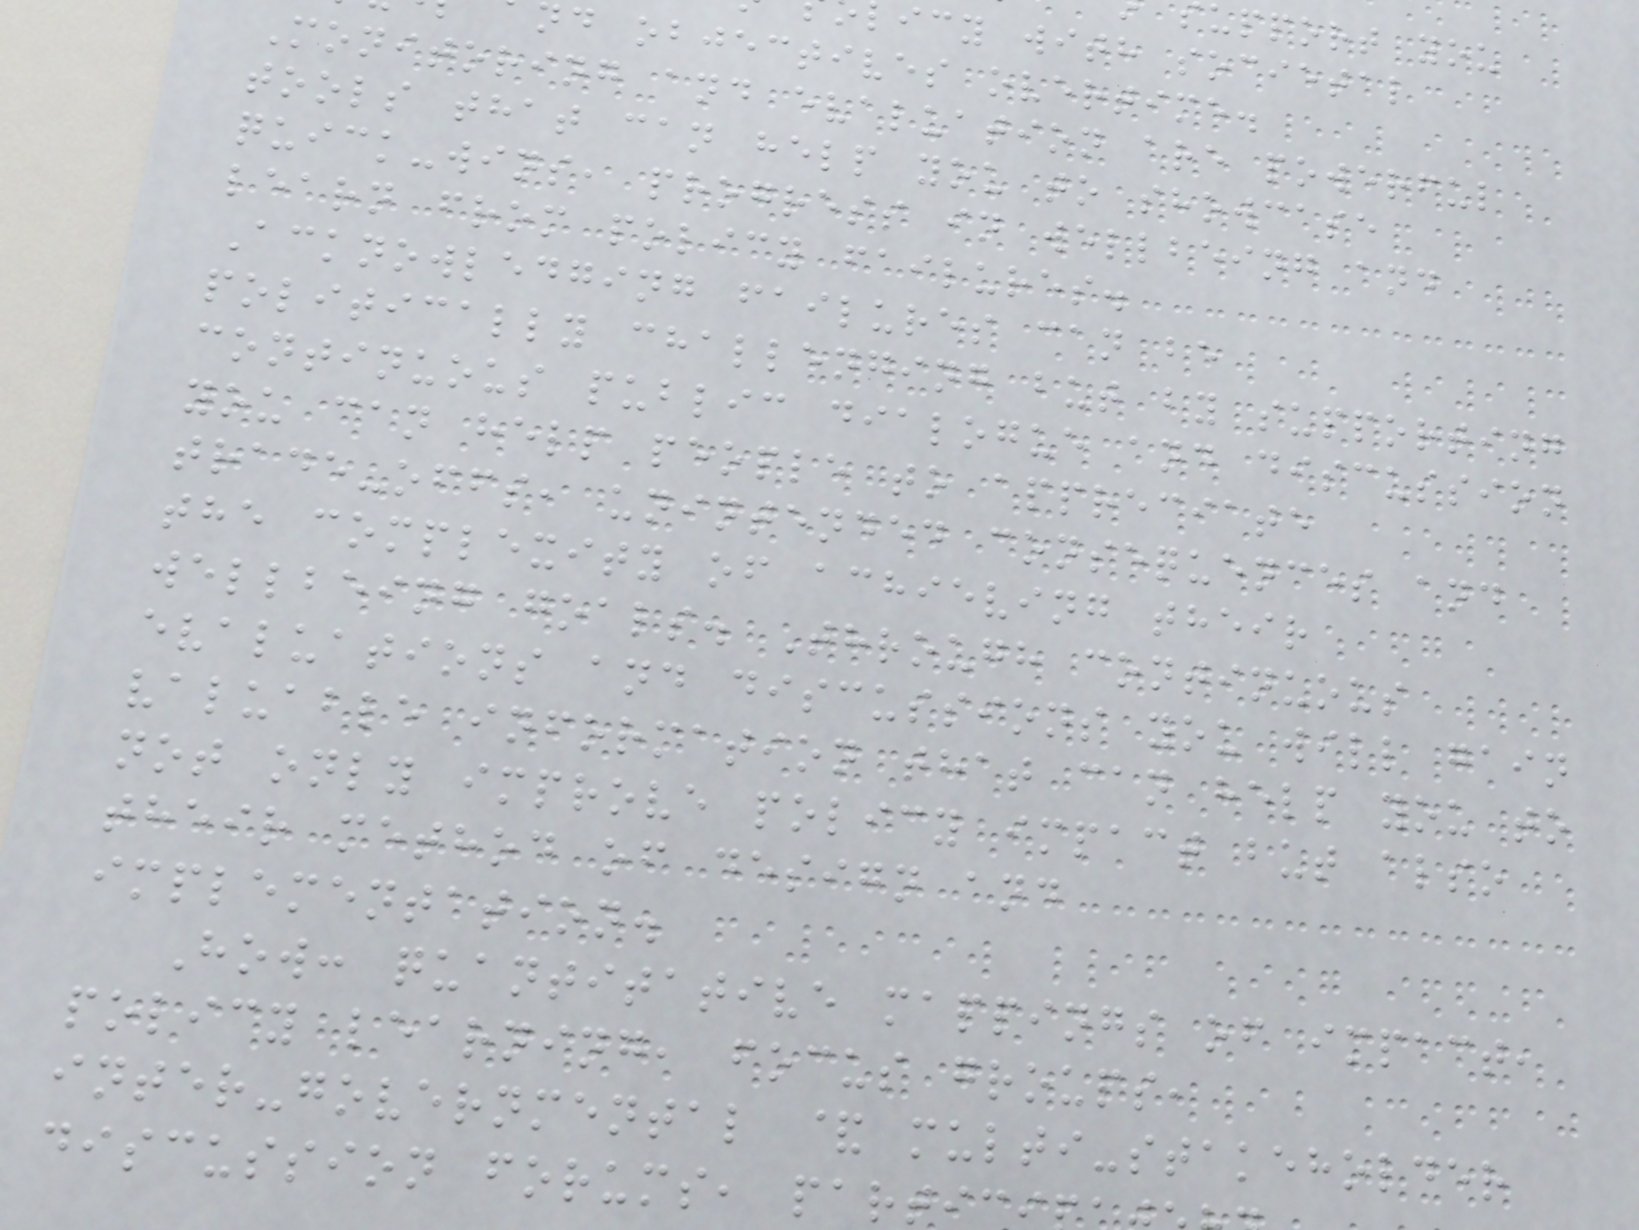upport you
icy with societal
nd objectives overtime.
Monitoring and evaluation are powerful
tools that can help you to showcase
quick-wins, progress in wellbeing and
learn from policy failures.
Acknowledging failures can be
politically challenging but by supporting
continuous public dialogue and discussion
you can help people to appreciate
trade-offs, unintended consequences and
the complexity of achieving their
wellbeing goals. Through continuous
evaluations and discussions you will gain
valuable information that can help you to
not only improve policy impact but also
their method of design and
implementation.
How: quantitative mappings of impact,
policy learning, focus groups,
inter-governmental & multi-stakeholder
discussion forums, parti
